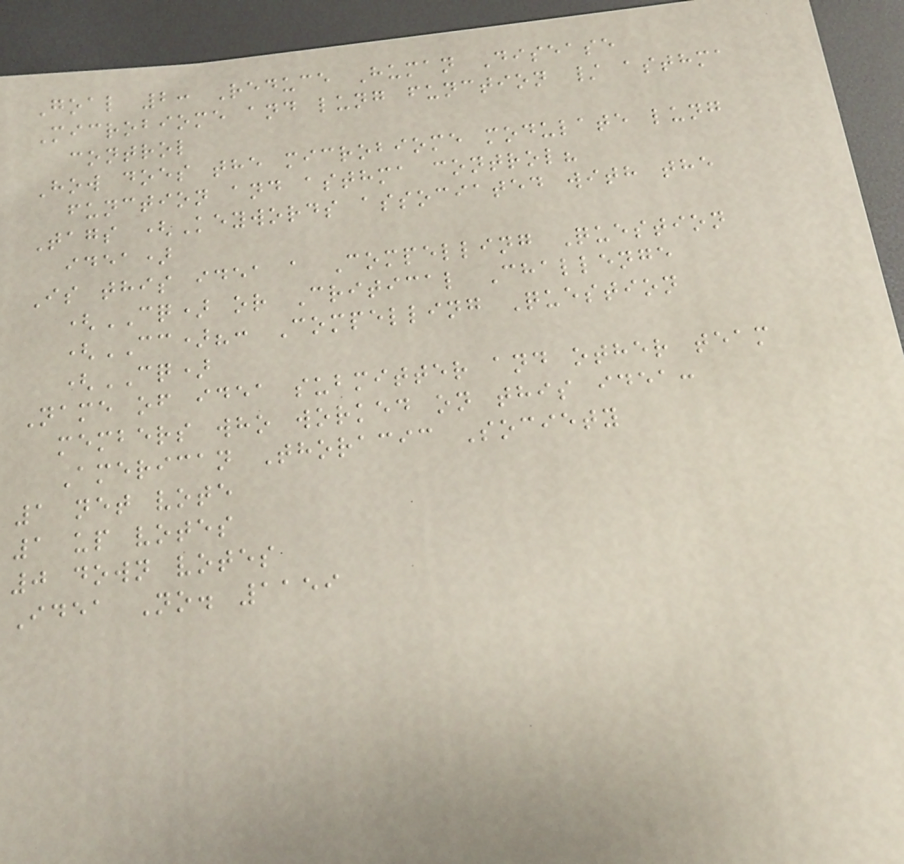Goal 2: Reduce Human Disease
Microbiome and lung function / asthma
control
How does the microbiome modulate lung
function and asthma control?
Tags (Keywords associated with the
idea)
Is this idea a Compelling Question
(CQ) or Critical Challenge
(CC)?: Compelling Question
(CQ)
Name of idea submitter and other team
members who worked on this idea:
American Thoracic Society
1 net vote
1 up votes
0 down votes
Idea No. 1159
